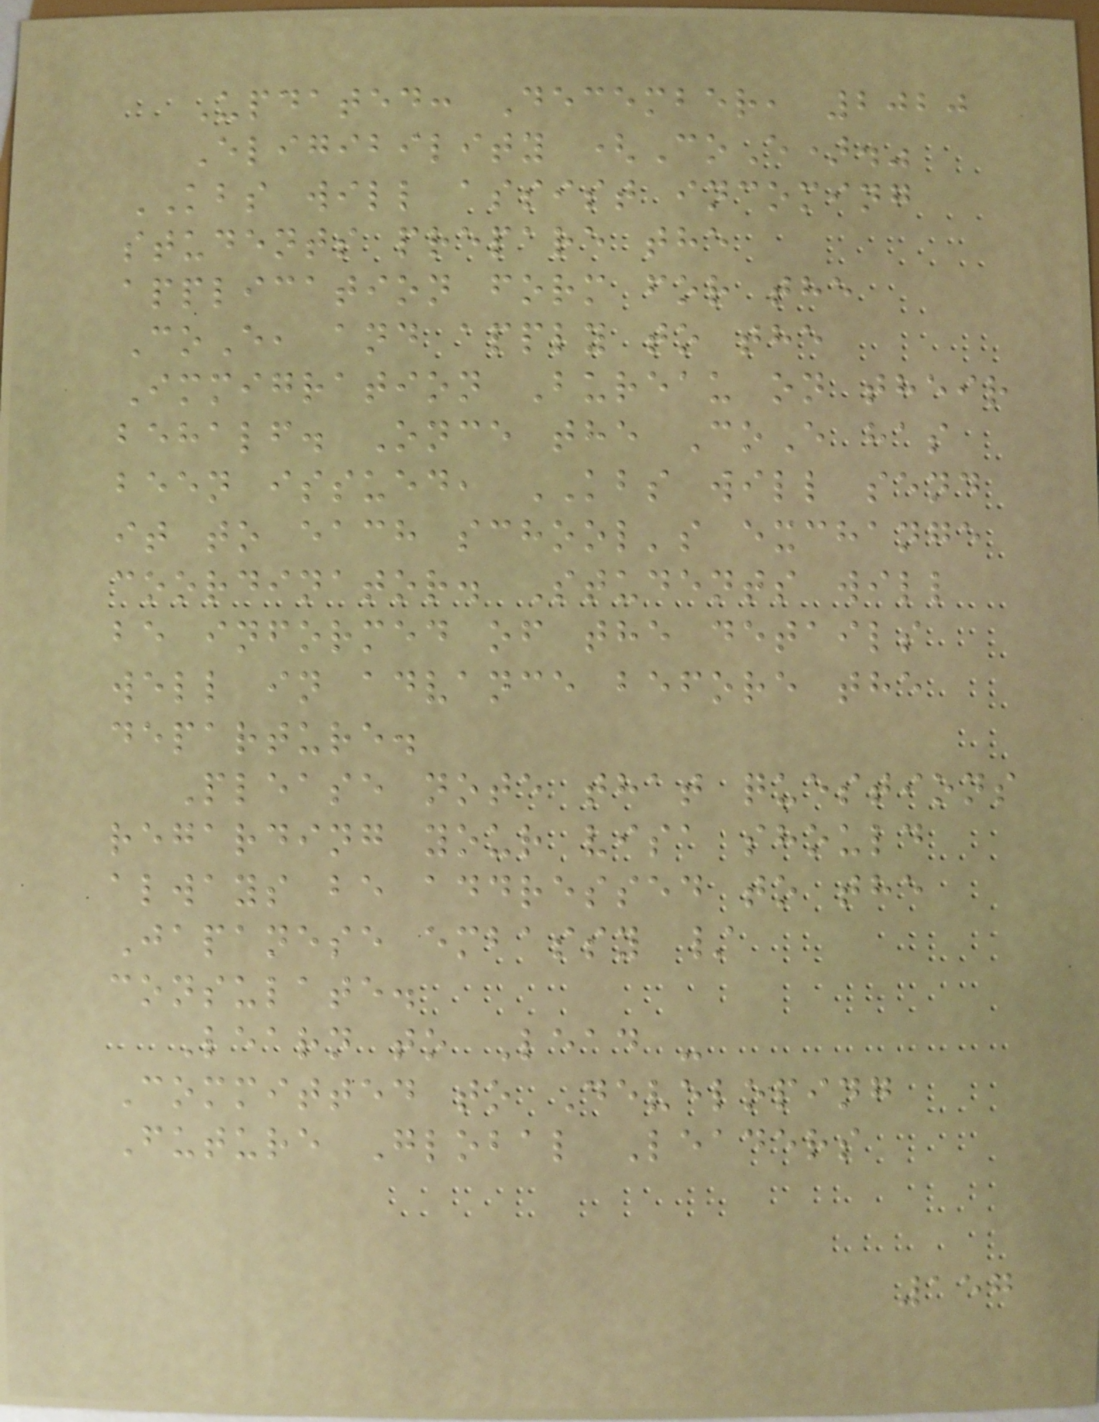Updated: December, 2020
Eligibility (CoE)."
KBS will assist incoming
students prepare the
application form for the
CoE, and apply to the
Immigration Bureau on their
behalf. Once the CoE has
been issued, KBS will send
it to each school's exchange
coordinator. Students will
be informed of the details
well in advance before the
departure.
Please note that questions
regarding your visa should
always be addressed to the
Japanese embassy /
consulate.
Learn to Lead -
Committed to Developing
Future Global Leaders
157
